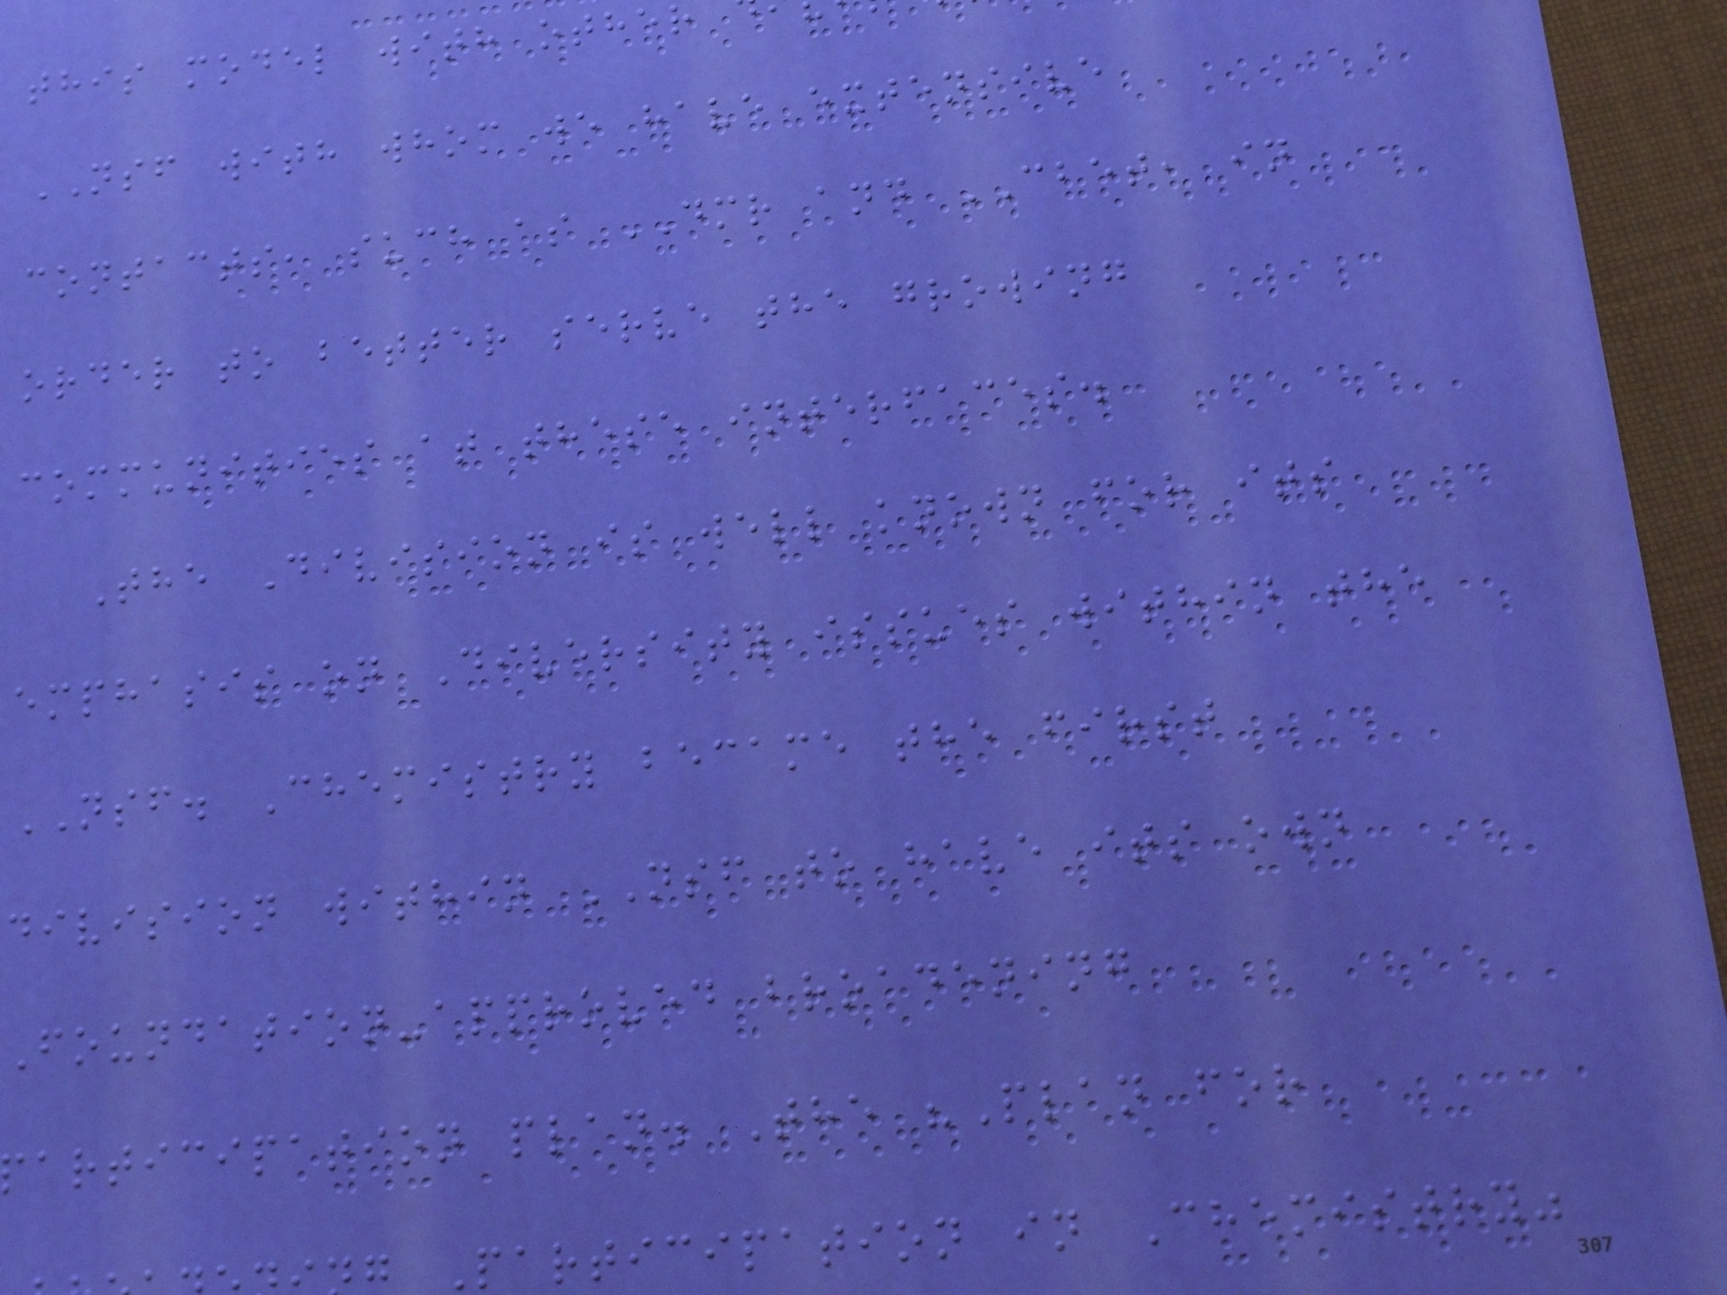this model with other
NSF with whom we have extensive
contacts, such as DMR and CBET, in
order to better serve the growing
communities at these interfaces.
The Division is well known for its
emphasis on Diversity issues within the
NSF. Chemistry became the first
division within NSF to have its own
Foundation-approved broadening
articipation plan. The "Plan for
Participation in Chemistry"
